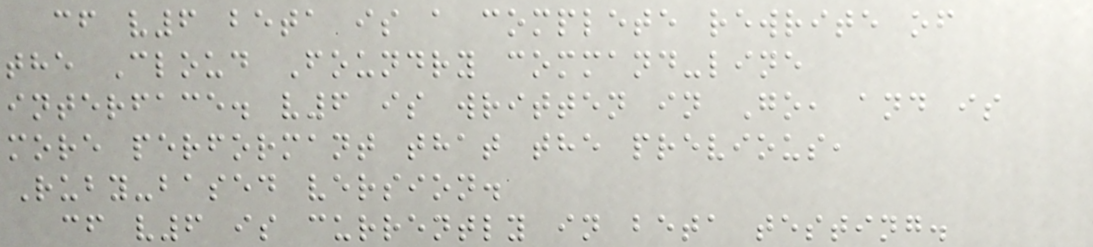cf v6 beta is a complete rewrite of
the Cloud Foundry command-line
interface. v6 is written in Go, and is
more performant that the previous,
Ruby-based version.
cf v6 is currently in beta testing.
